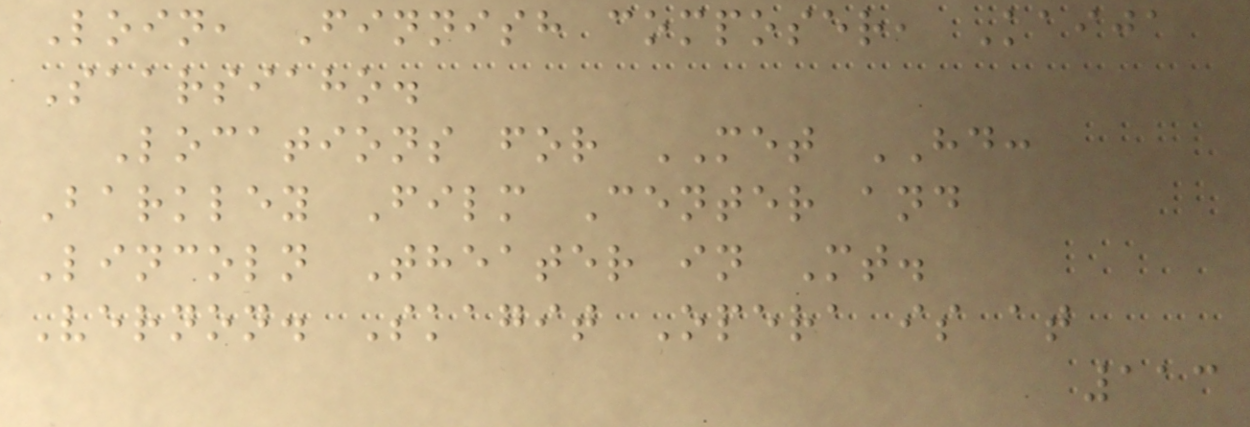Loin, Finnish composer, Kaija
Saarsiaho.
Locations for MET HD:
Barkley Film Center and
Lincoln Theater in Mt.
Vernon. Skagit Opera is at
113
